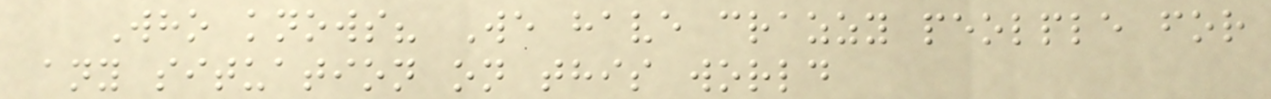Who knows? We have crazzy peolple for
any situation on this world
